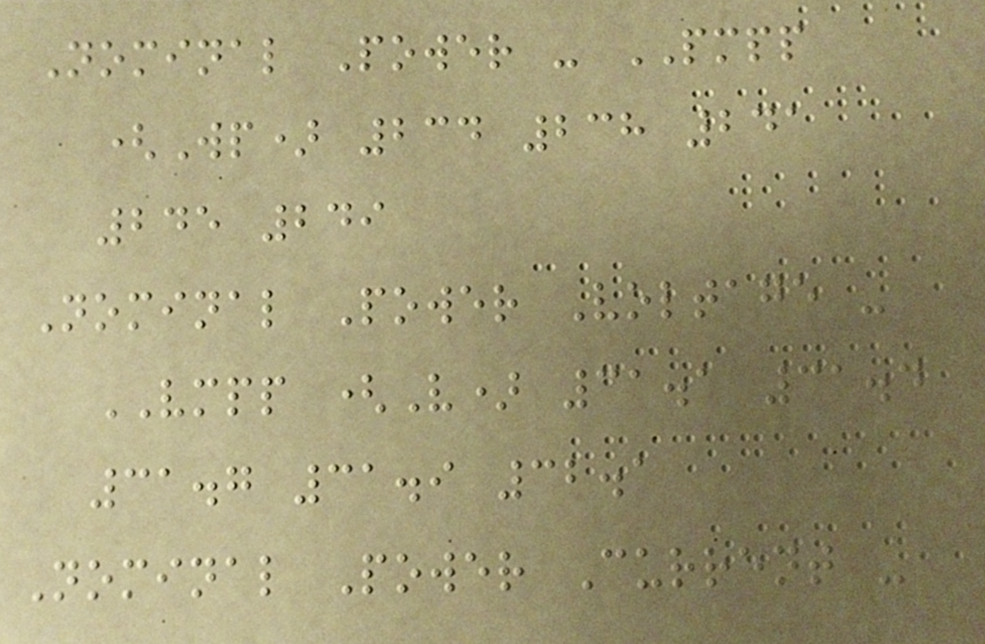Nominal Power - PMPP
(Wp) 234 238 241
245 249
Nominal Power Voltage -
VMPP (V) 31.1 31.4
31.7 31.9 32.1
Nominal Power Current -
